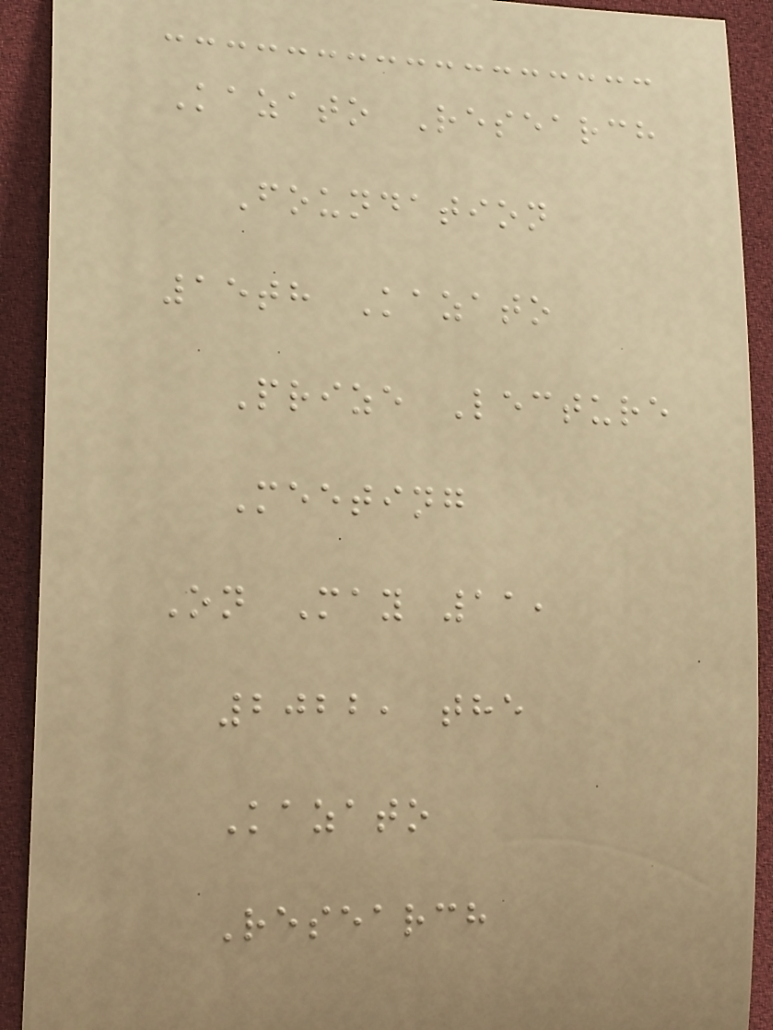Kazato Research
Foundation
15th Kazato
Prize Lecture
Meeting
On May 11,
2022, the
Kazato
Research
